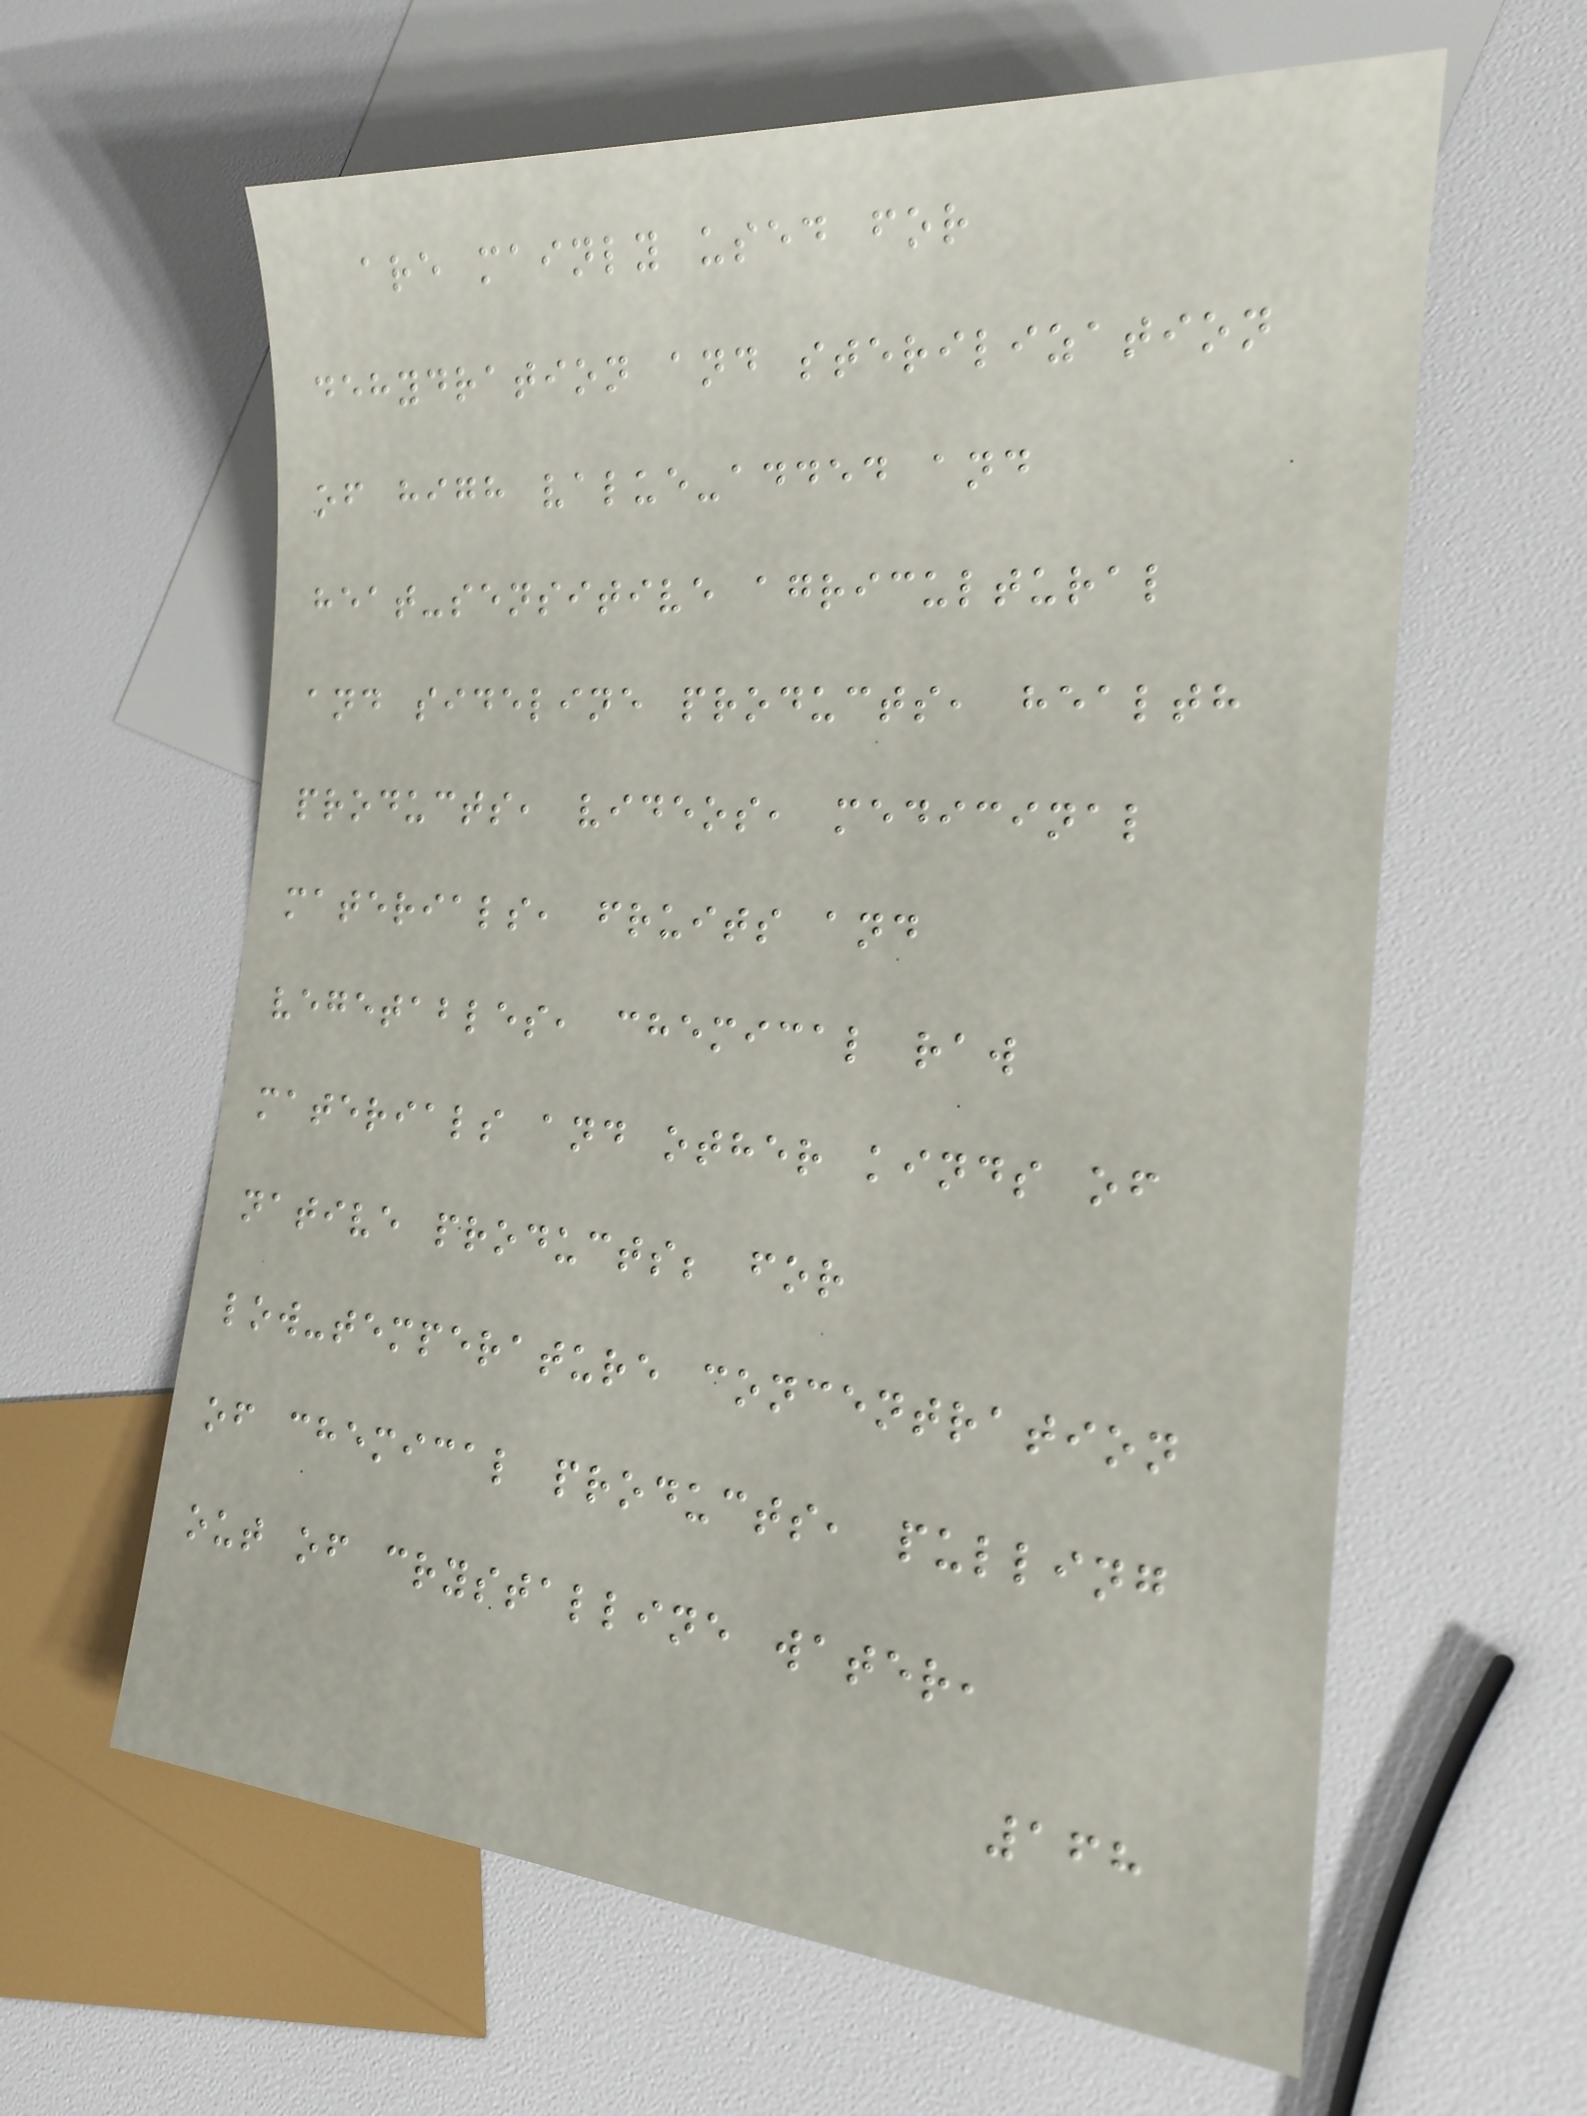are mainly used for
dehydration and sterilization
of high value-added and
heat-sensitive agricultural
and sideline products, health
products, videos, medicinal
materials, fruits and
vegetables, chemical raw
materials and other kinds of
native products; for
low-temperature concentration
of chemical products, pulling
out of crystalline water,
168
